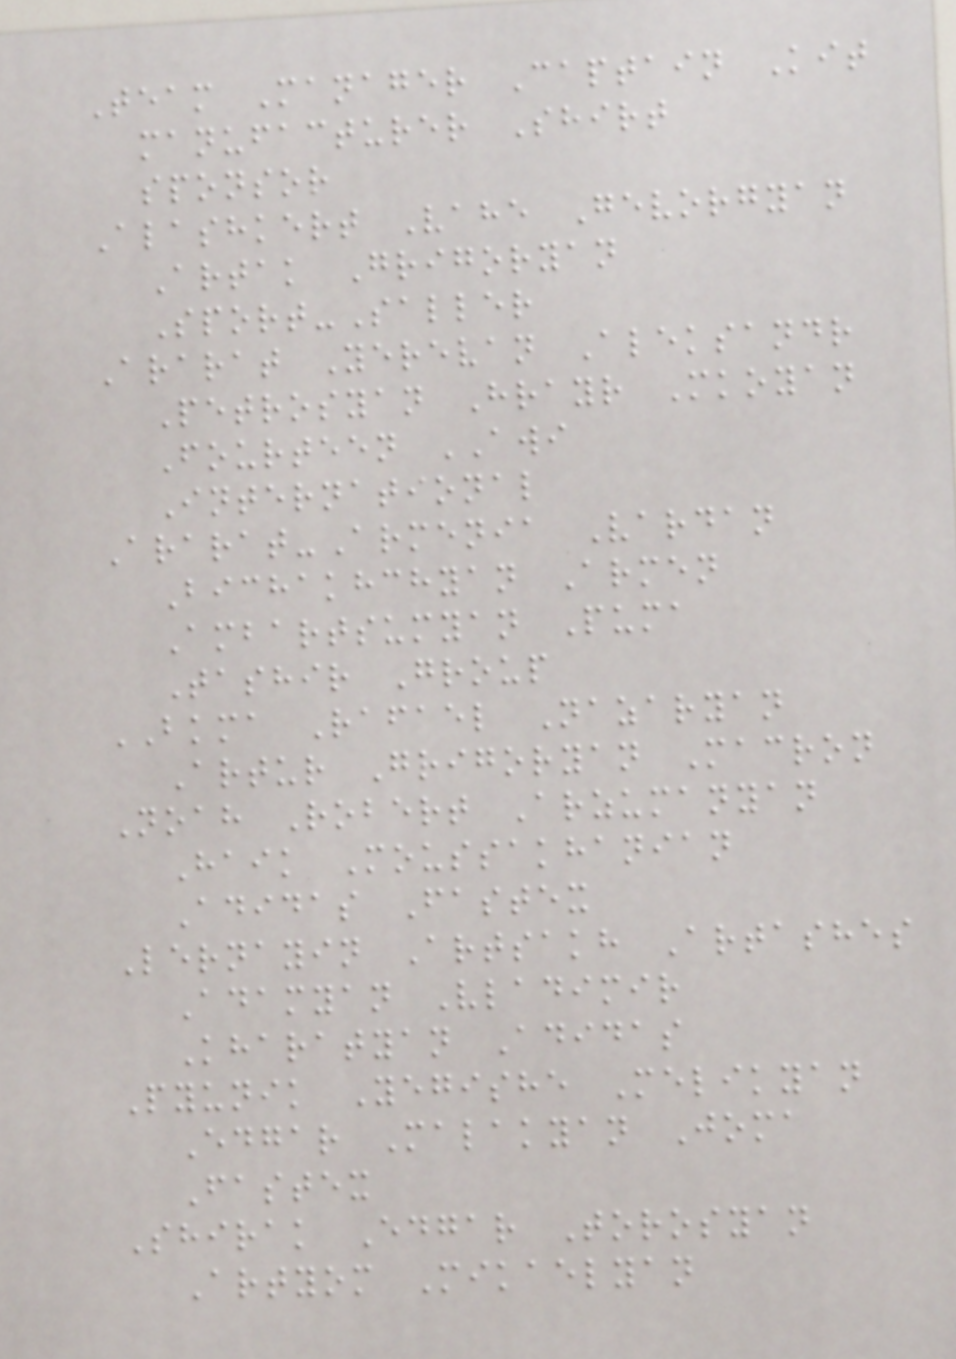Team Manager Captain Kit
manufacturer Shirt
sponsor
Alashkert Vahe Gevorgyan
Artak Grigoryan
Sport-Saller
Ararat Yerevan Aleksandr
Petrosyan Hrayr Mkoyan
Fourteen AWI
International
Ararat-Armenia Vardan
Bichakhchyan Armen
Ambartsumyan Puma
Tashir Group
BKMA Rafael Nazaryan
Artur Grigoryan Macron
Noah Robert Arzumanyan
Haik Moussakhanian
Adidas Fastex
Lernayin Artsakh Artashes
Adamyan Vladimir
Kharatyan Adidas
Pyunik Yegishe Melikyan
Edgar Malakyan Joma
Fastex
Shirak Edgar Torosyan
Artyom Mikaelyan
